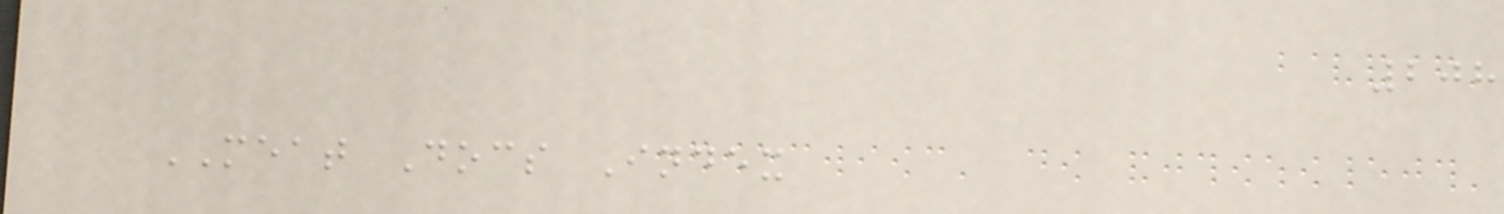208
MEAT Docs Index
